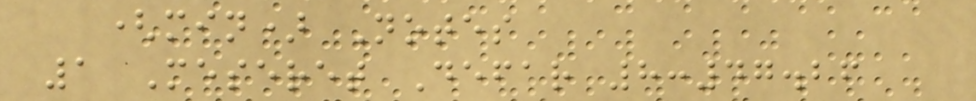(min) Notes
1 Meseret Defar 8:47.26
